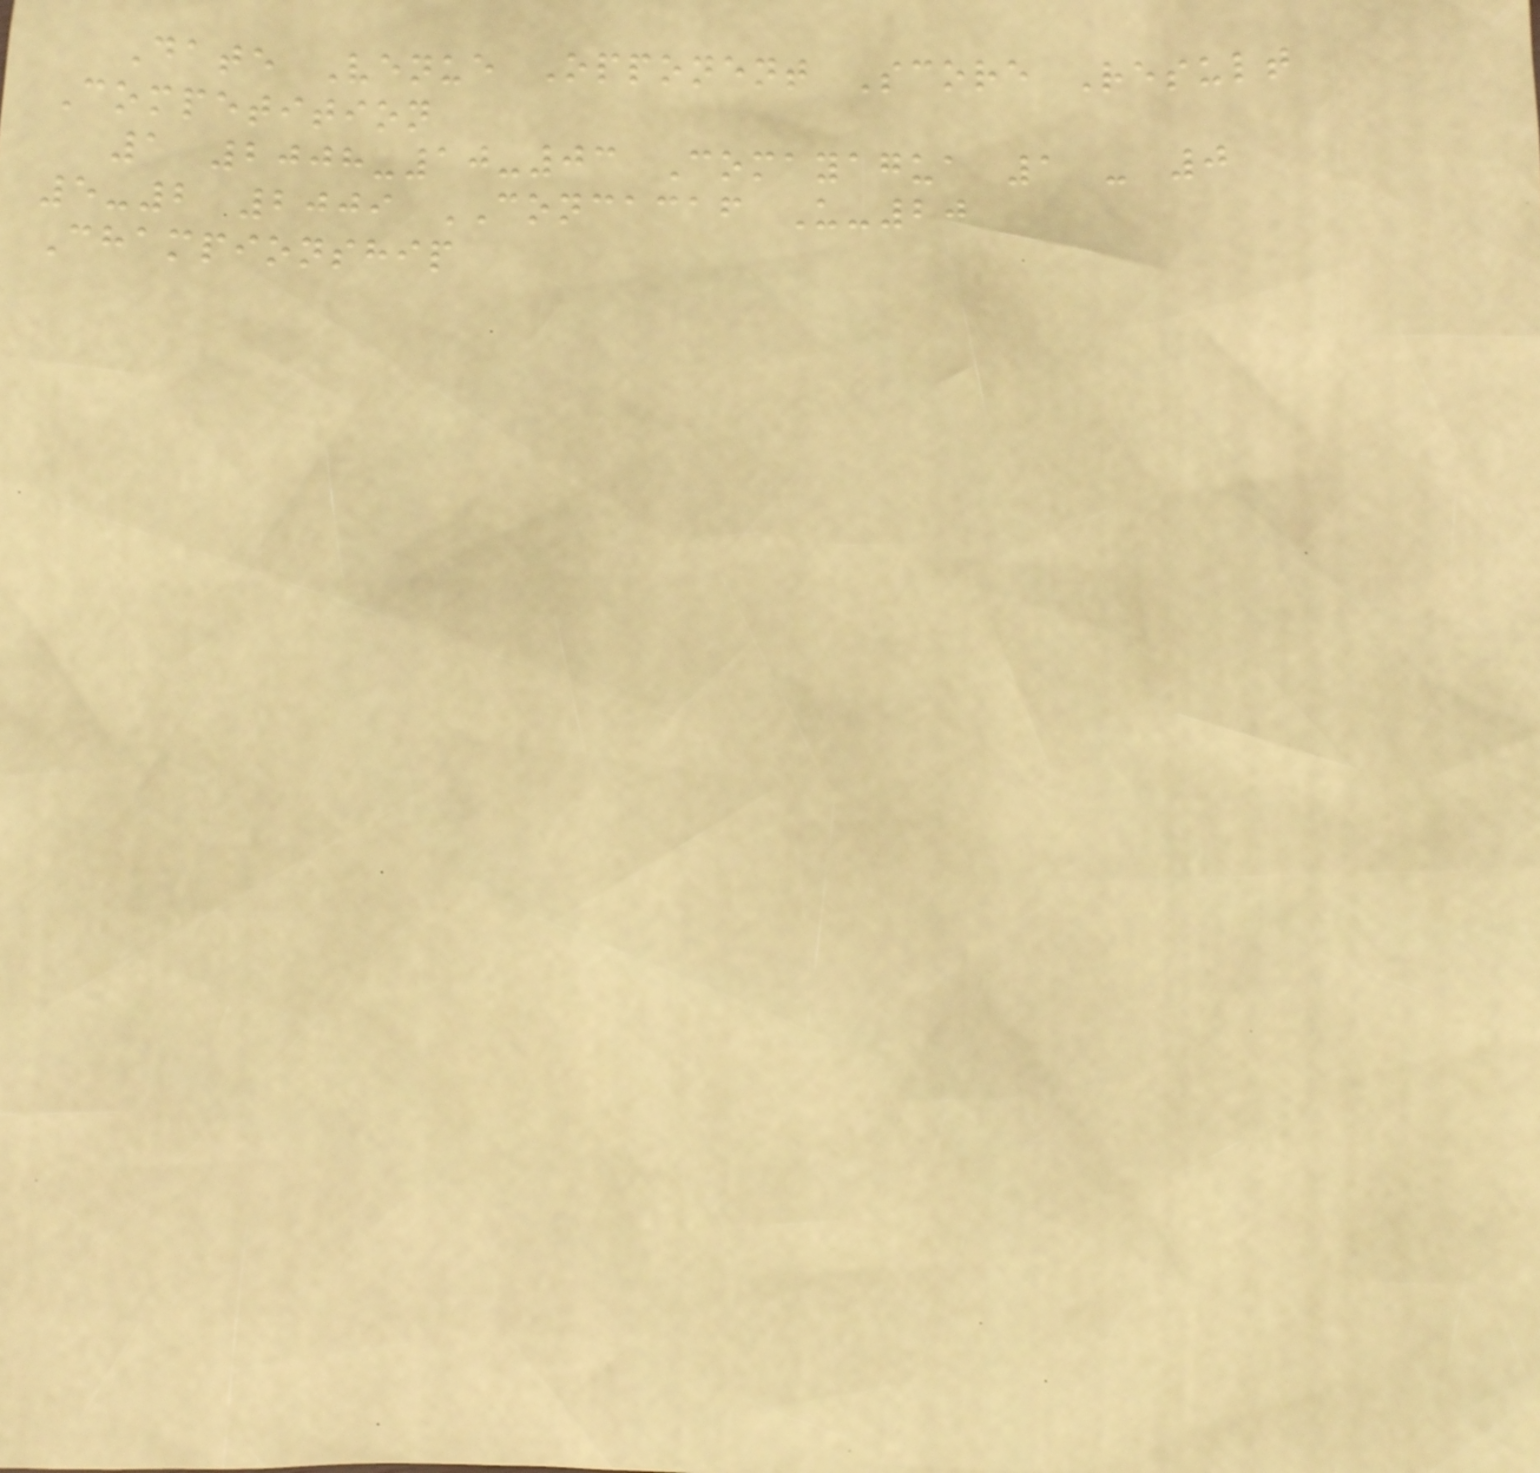Date Venue Opponent Score Result
Competition
1 2008-10-03 Comayagua 1 - 0
5-2 2009 CONCACAF U-20
Championship
